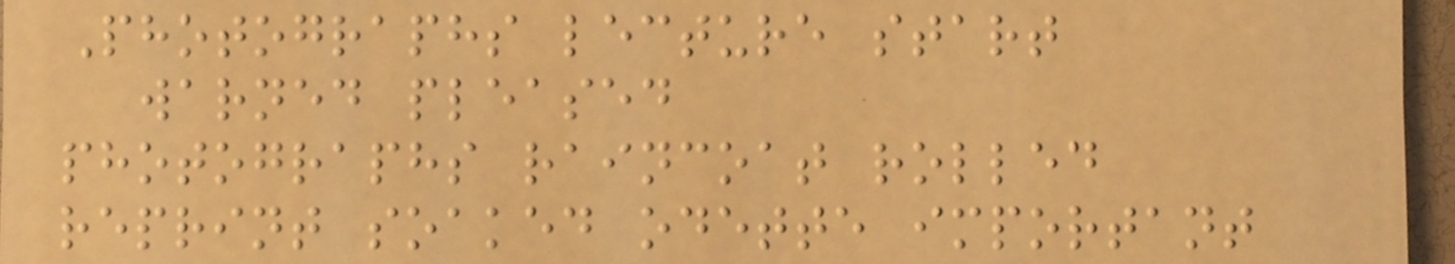Photographs lecture start
warned pleased
photographs raincoat rolled
reprint soaked odette important
